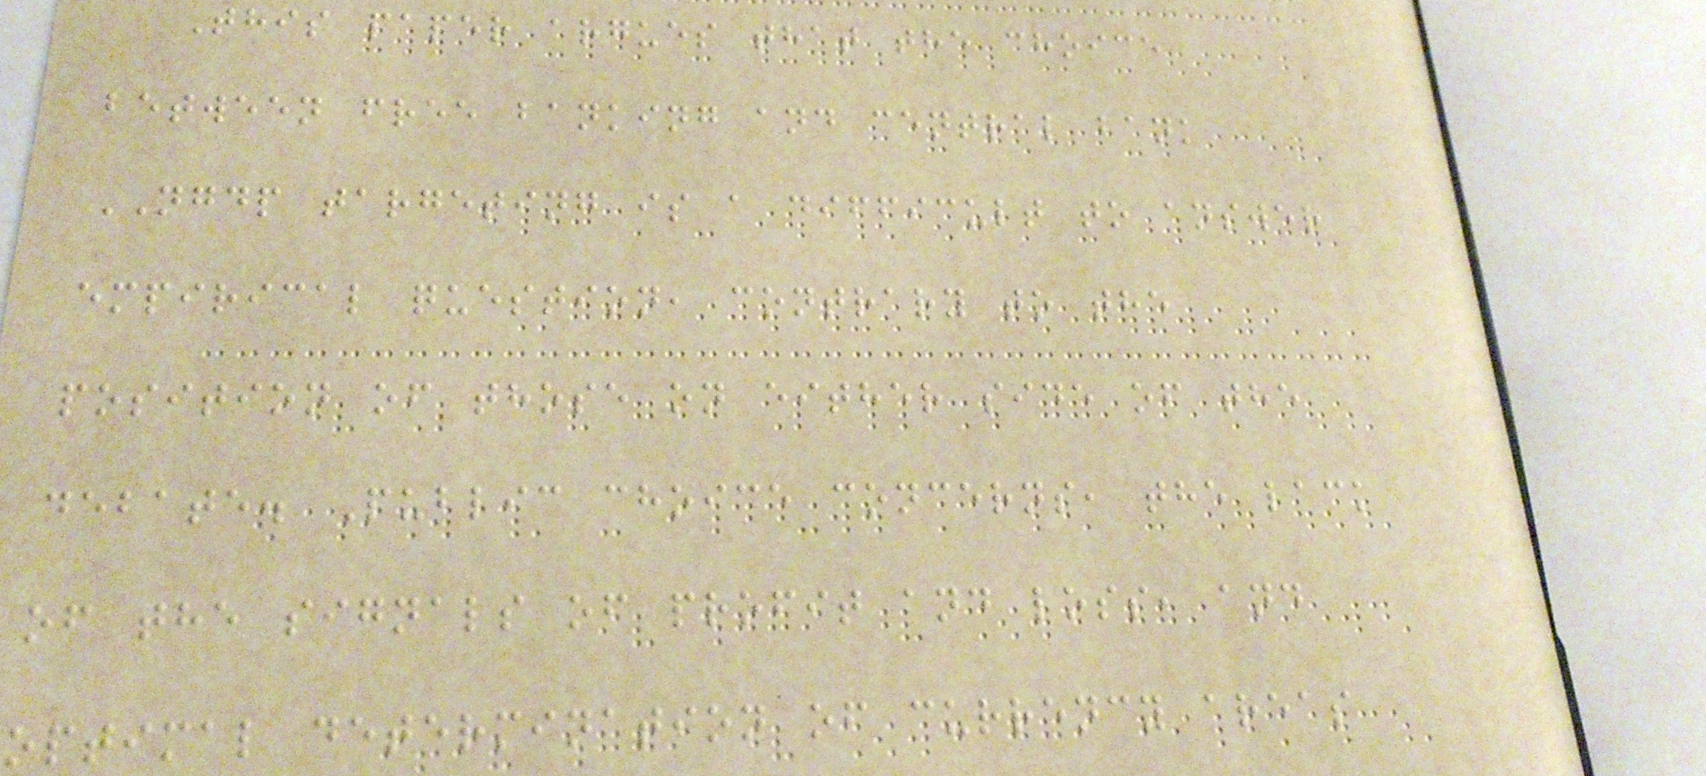This paper argues that the choice
between free banking and central bank
NGDP targeting is a difficult to answer
empirical question, contrary to the
position of those on either side of the
debate. Public choice concerns, the lack
of the signals of profit and loss, and
optimal determination of currency areas
